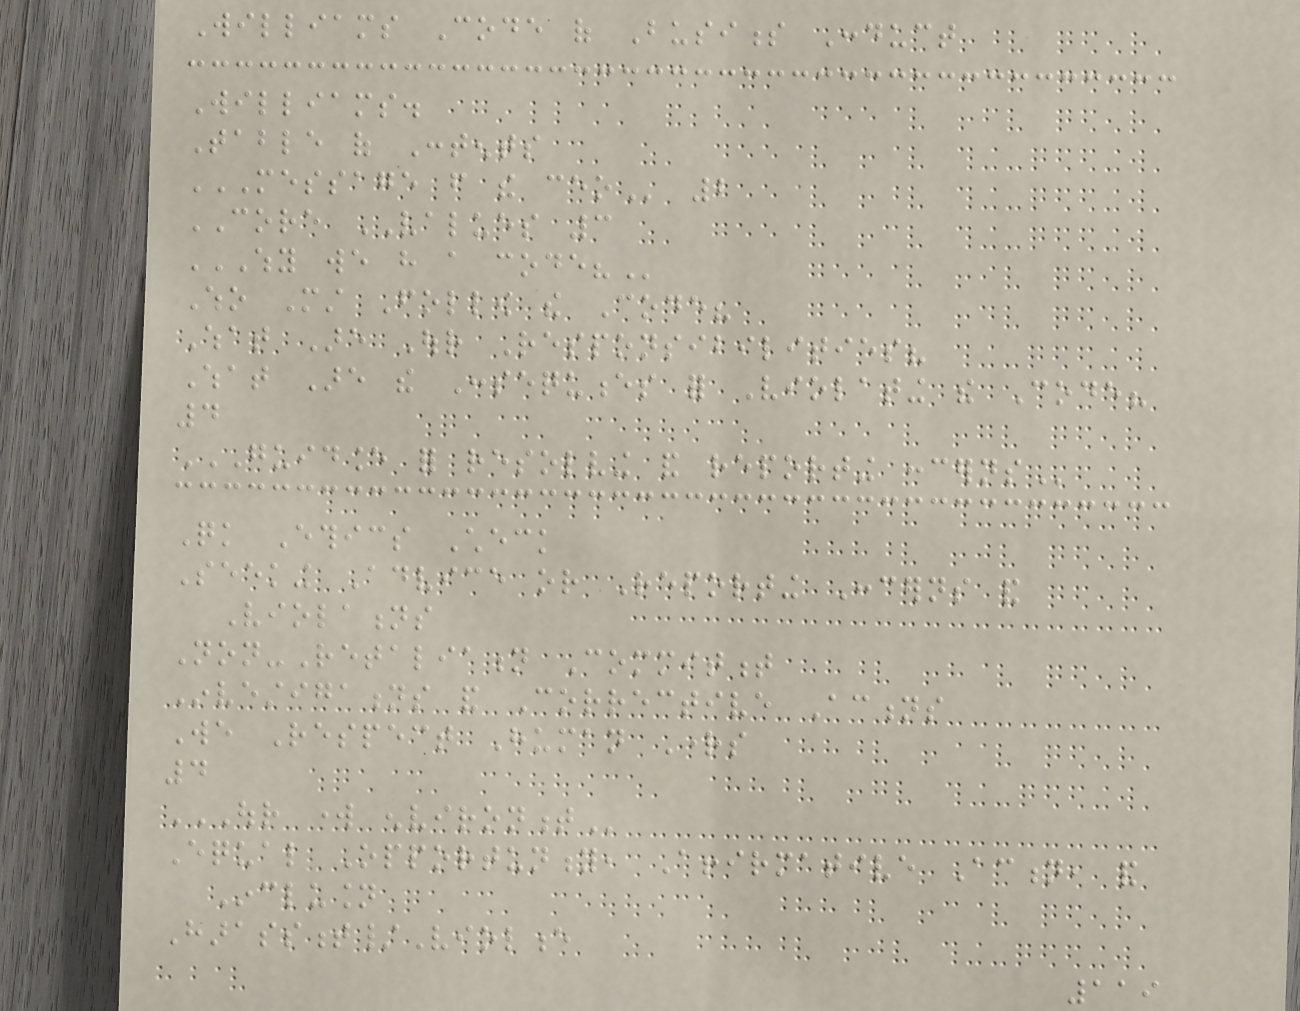Williams Code of Business Conduct
Williams.
Table of Contents
MESSAGE FROM THE CEO 2
CORE VALUES 3
WHY WE HAVE A CODE?
Who Must Follow the Code?
What Are Our Responsibilities?
What Are the Consequences for Violating the Code?
4
GUIDANCE FOR RESOLVING AND REPORTING CONCERNS
Quick Ethics Check
Seeking Advice or Reporting Concerns and
Violations
Non-Retaliation Commitment
Investigations and Corrective Actions
We Respect Human Rights
4
OUR WORK ENVIRONMENT
Equal Opportunity, Affirmative Action, and
Inclusion
Harassment/Violence
119
